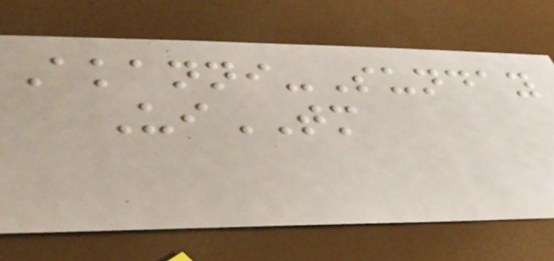Akanni-Sunday
UiTM
